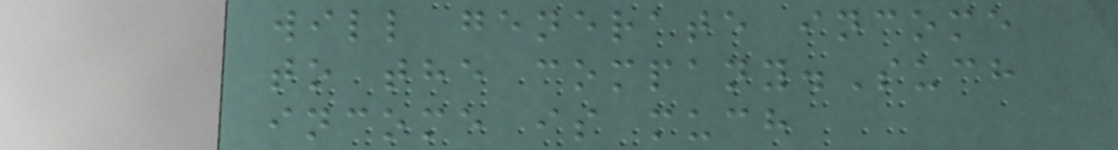will generate income
to the company.Such
income is much
